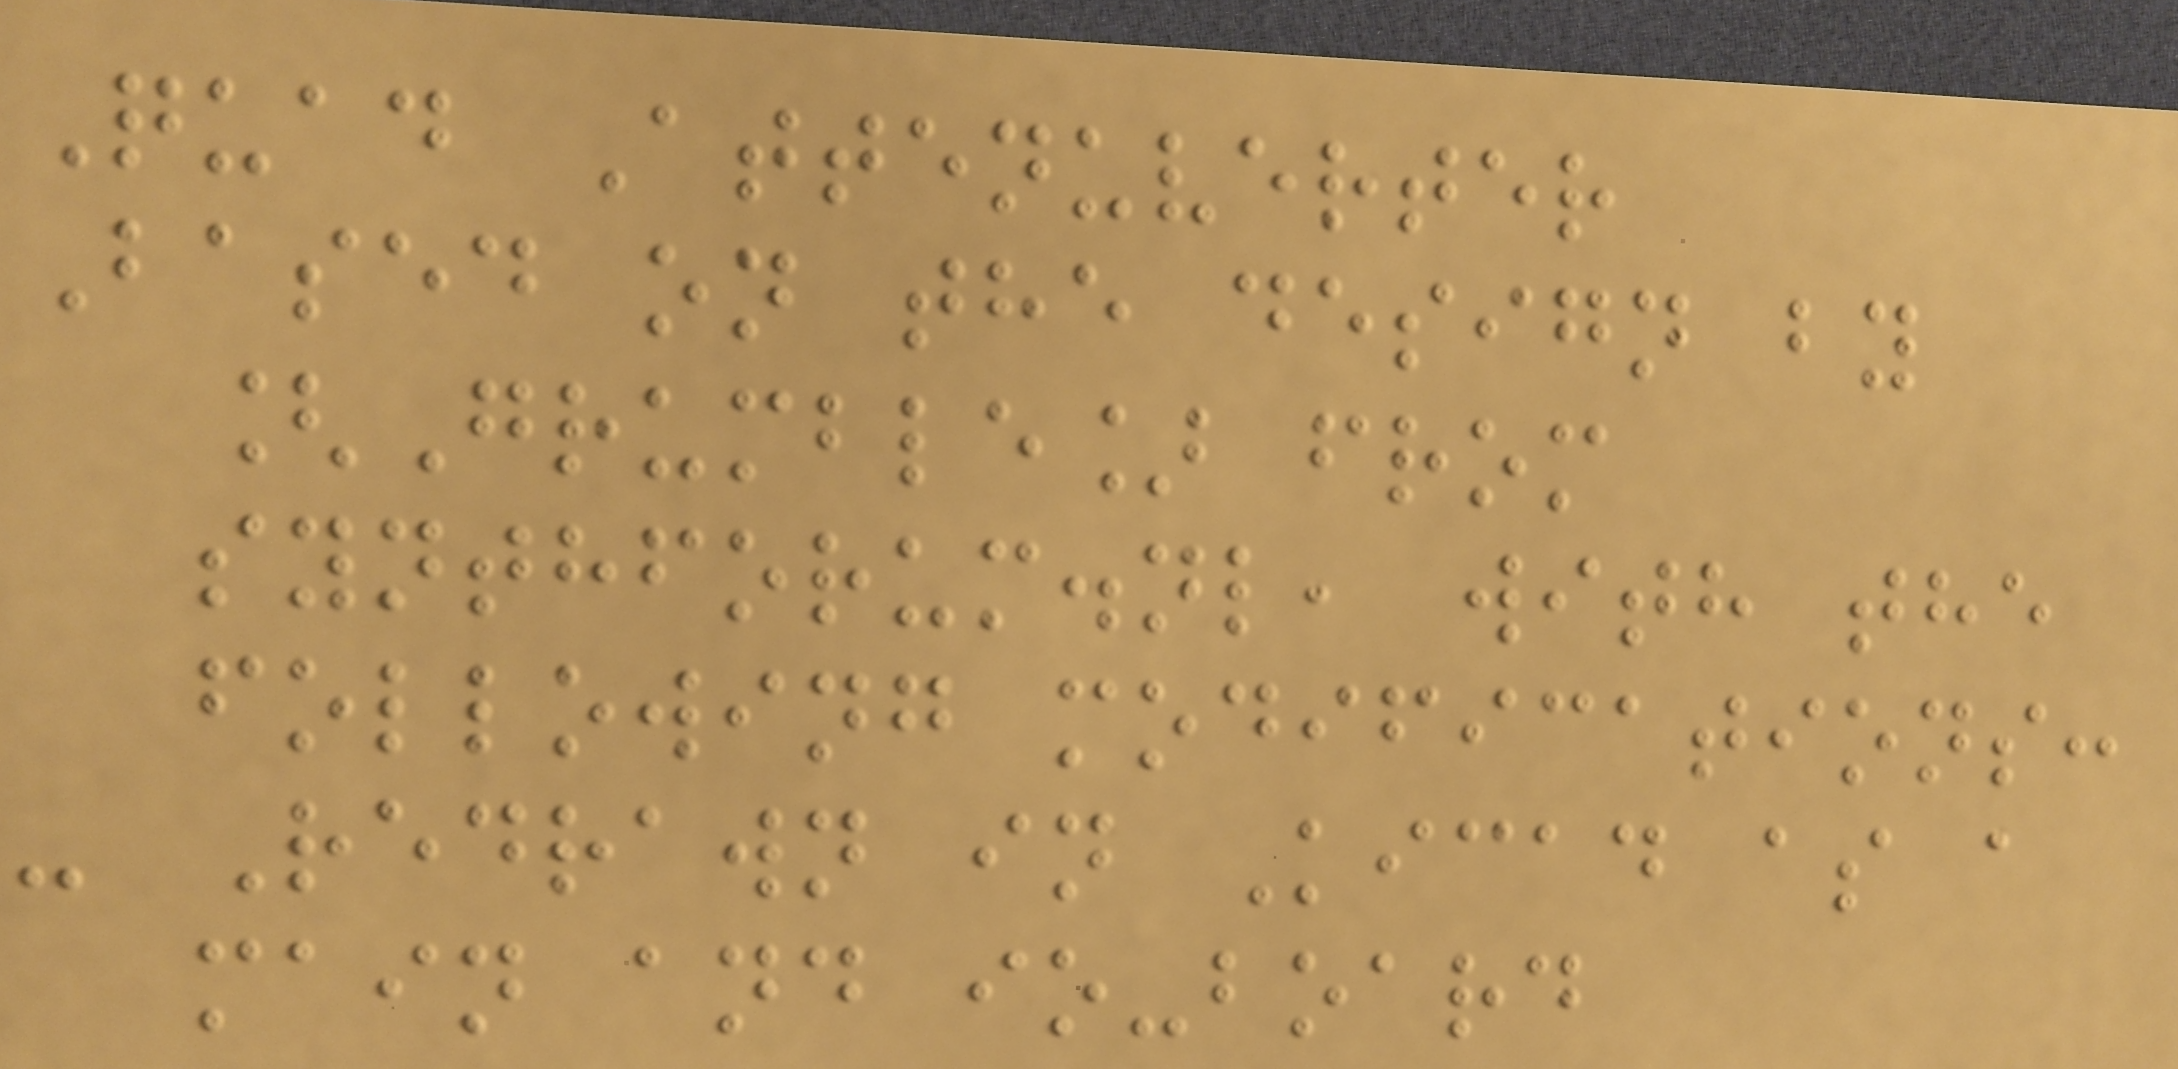Quad Attenuverter
Based on the design by
[Grumble] from
synthforum.nl, with the
following modifications:
- Redrawn in Kicad as a
main and io-board
